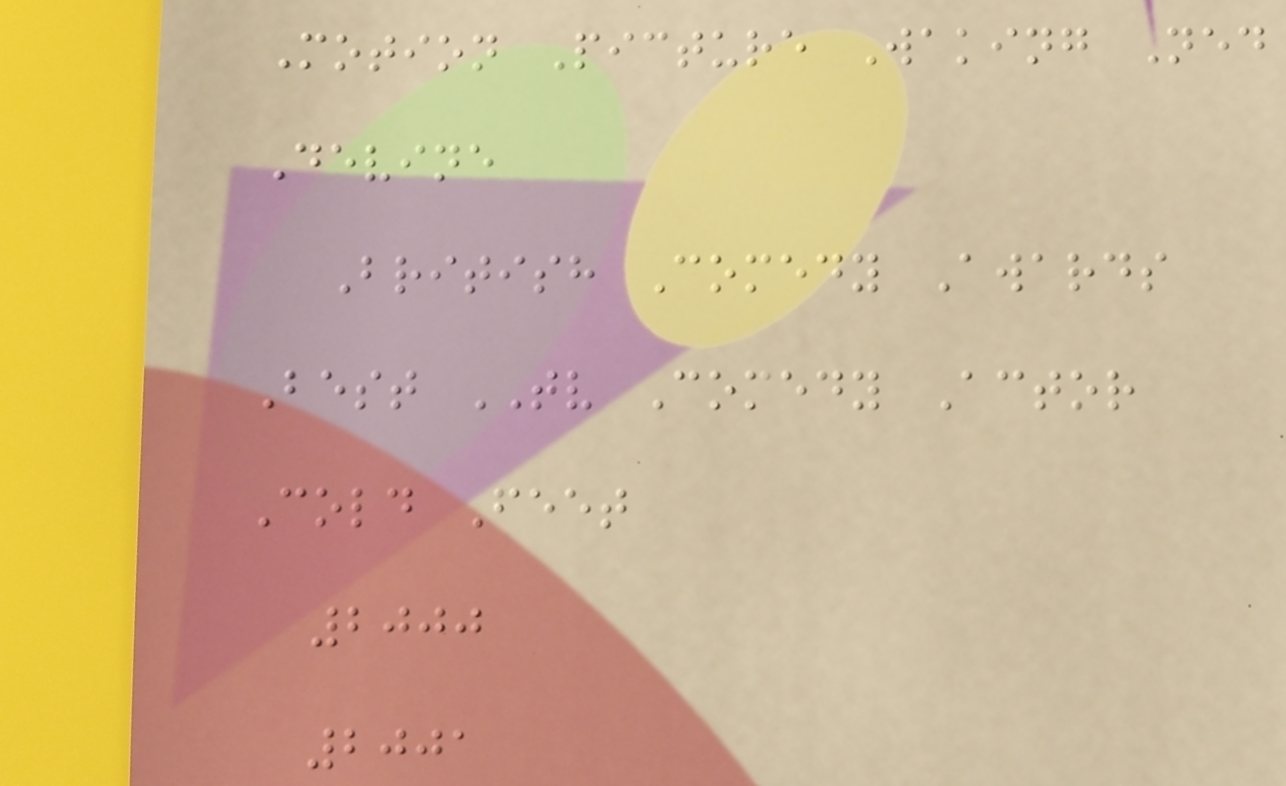Motion Picture Waking Ned
Devine
British Comedy Awards
Best TV Comedy Actor
Cold Feet
2000
2001
